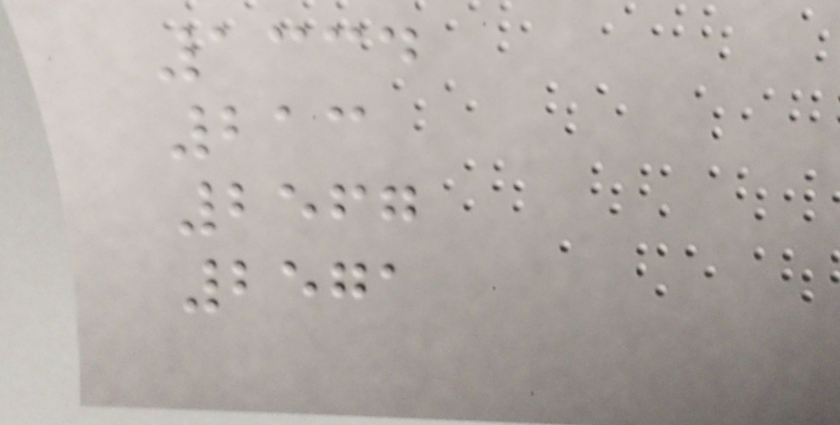1334
213
2567
2571
